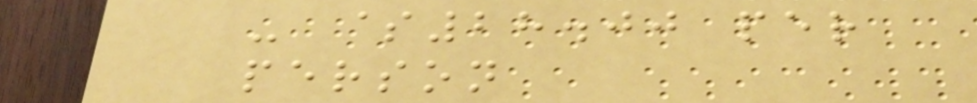- $28.00 per
person
